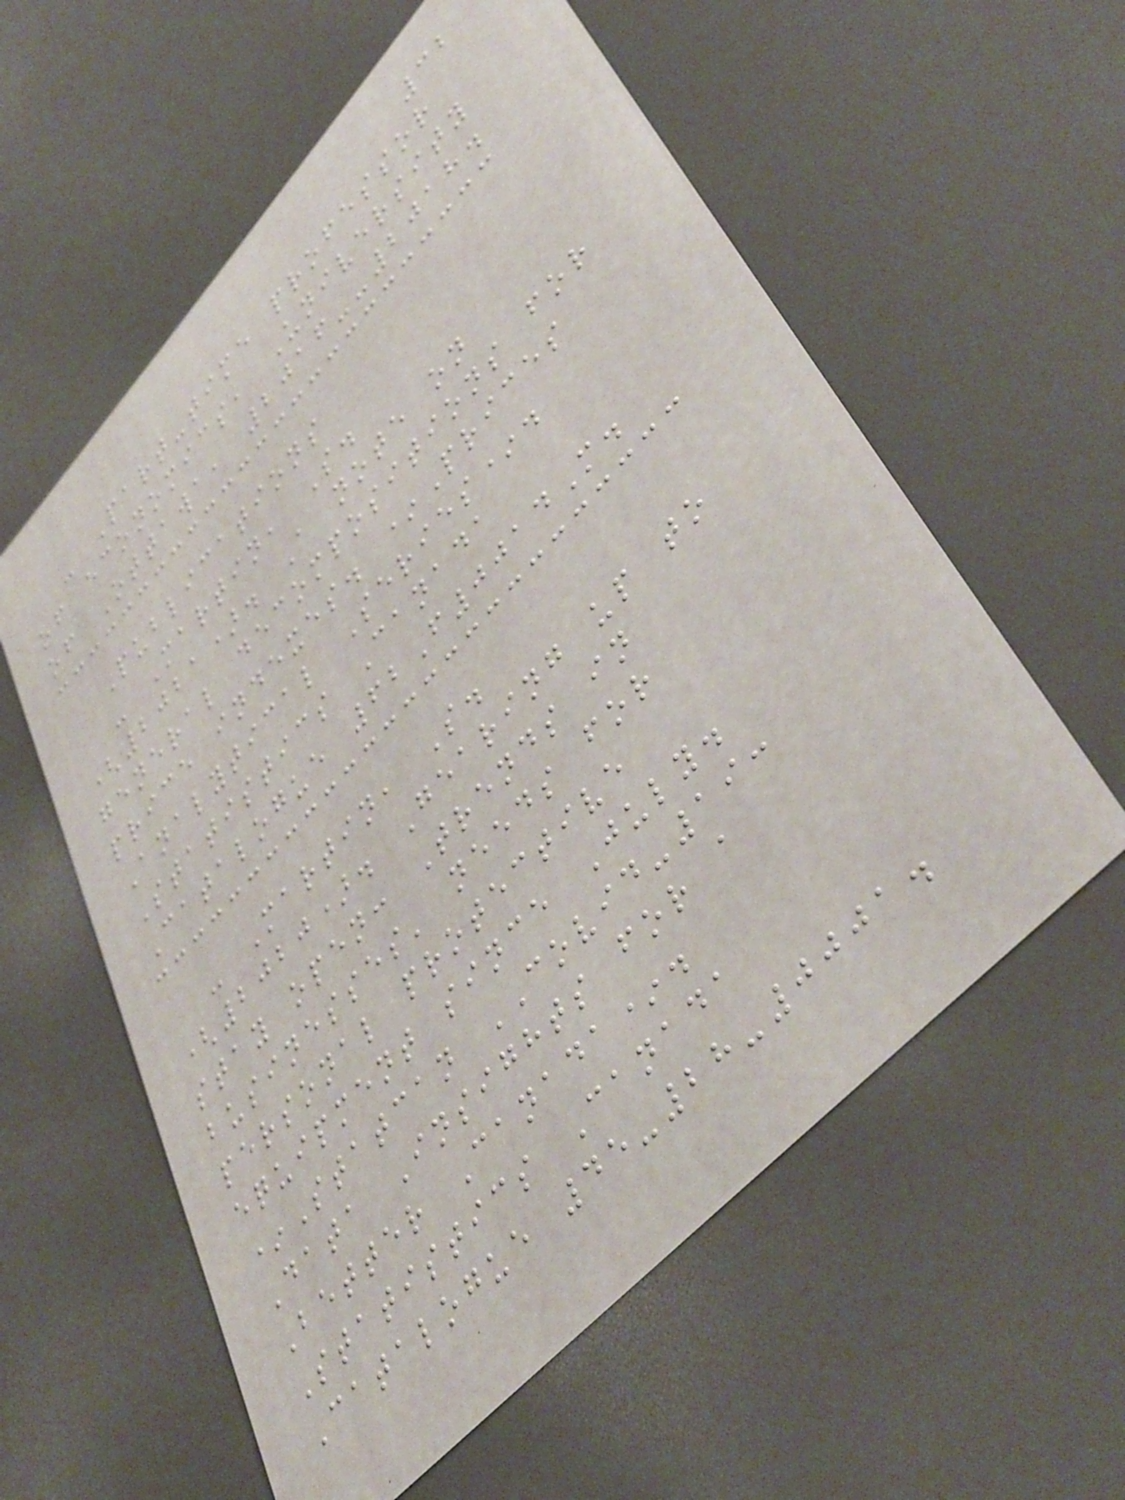32
- Part-time professor
of economics, University
of Ottawa, 2016--2018.
Publications
- Martin, S.
(2021). A note on
general decompositions for
price indexes. *Prices
Analytical Series*.
Statistics Canada
Catalogue 62F0014M.
- Martin, S.
(2020). Gearing up to
stay open: Trends in
businesses' needs for
personal protective
equipment since July.
*Statcan COVID-19:
Data Insights for a
Better Canada*.
Statistics Canada
Catalogue 45-28-0001.
